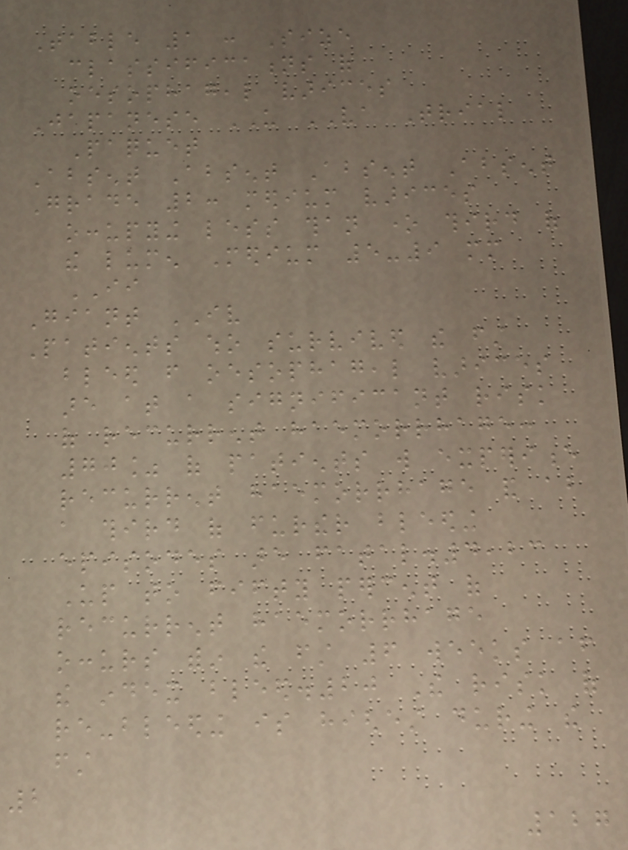Table 1 : Size
classifications of
oesophageal varices
Japanese US VA Trial
Paquet
Absent Absent Absent Absent
Grade 2: medium varices
occupying less than one third of
the lumen Medium 5-9 mm
II
Giant IV
Patients who survived the first
bleed from oesophageal varices
are at a significant risk
of recurrent haemorrhage:
70% of patients will experience
recurrent haemorrhage and about
a third of further bleeding
episodes are fatal.4,23
Up to fifty percent of
recurrent haemorrhage
occurs within the first 6 weeks after
the index bleed.20 The risk of
re-bleeding is highest during the
first
2
127
